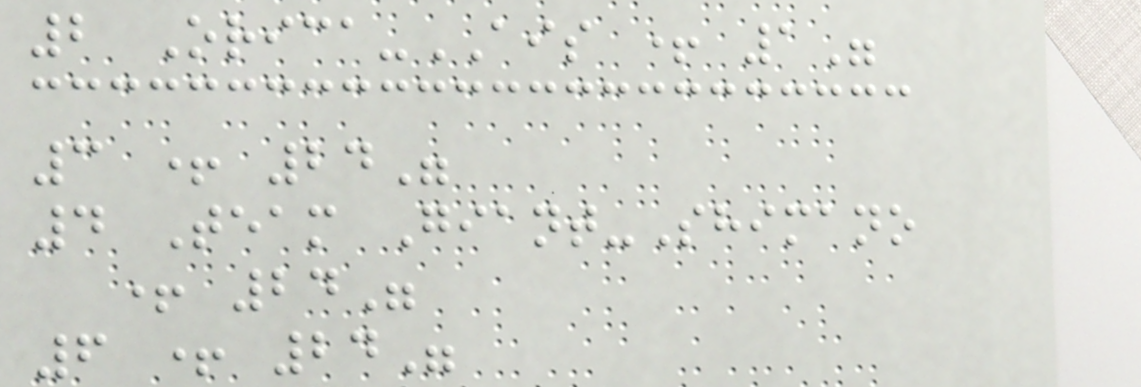2 Orica-AIS + 1"
3 + 24"
4 Team Giant-Shimano
+ 24"
6 + 24"
